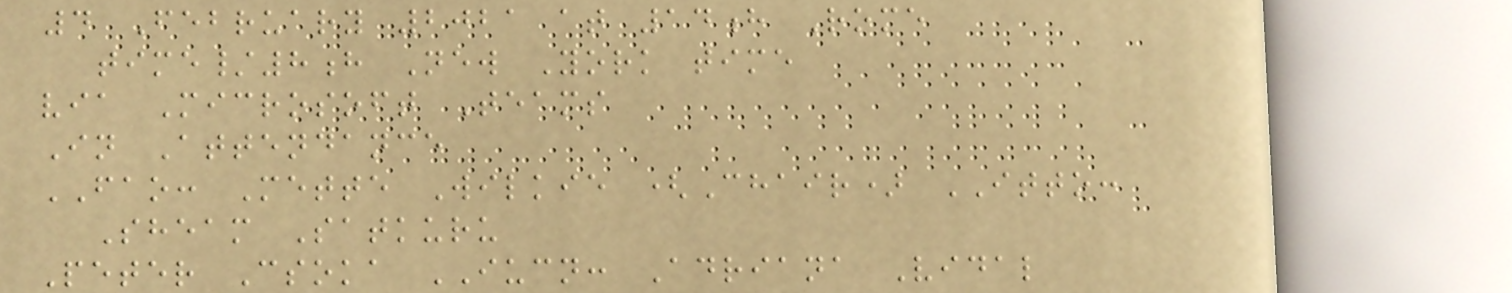4 February 2021 at 14h Rome
time/8h New York time
via Microsoft Teams
In Attendance
FAO: Mette Wilkie (Chair) ITTO:
Sheam Satkuru
Peter Csoka IUCN: Adriana Vidal
